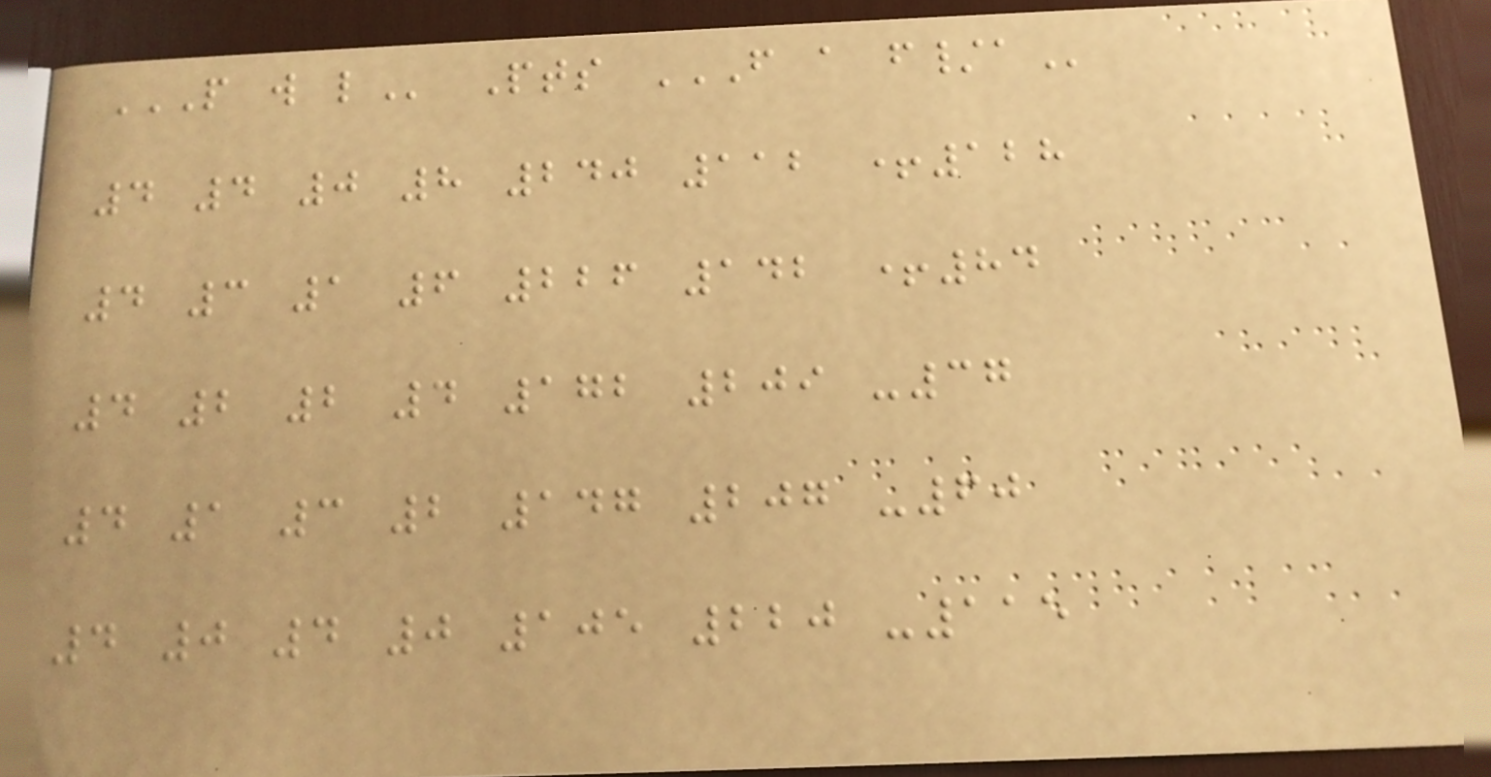P W L Pts F A F/A
4 4 0 8 240 112 +128
4 3 1 6 226 142 +84
4 2 2 4 172 209 -37
4 1 3 2 147 207 -60
4 0 4 0 105 220 -115
